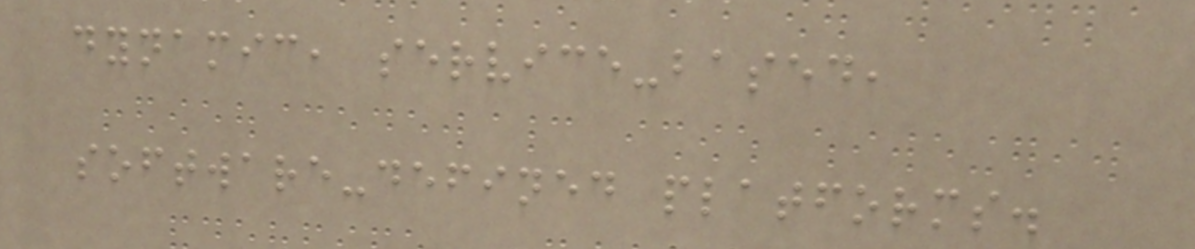dynamic, service-based,
software-defined platforms.
